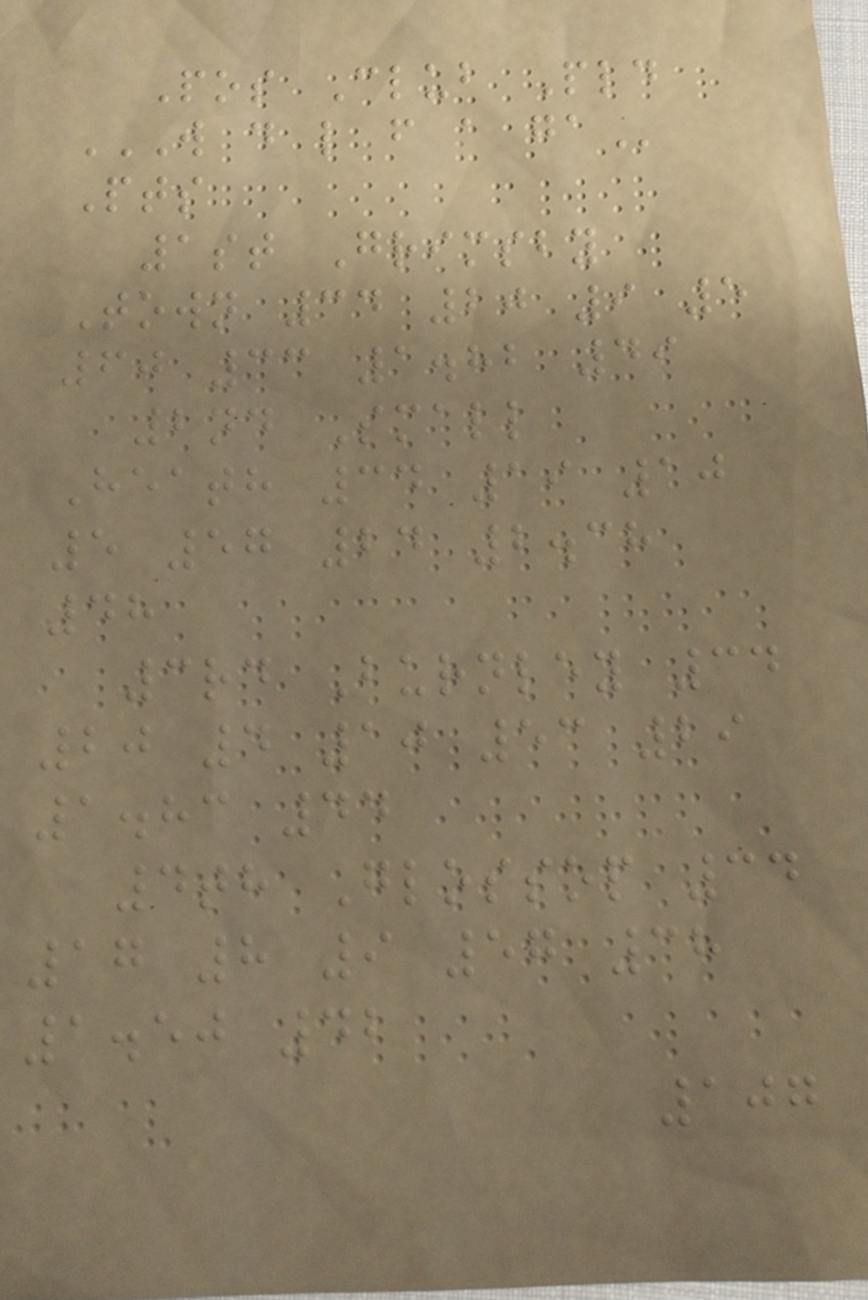Pos Club Pld
W D L F A GA
Pts
1st Grimsby
Town 34 20 9 5
60 33 1.82 49
2nd Small
Heath 34 19 10
5 57 24 2.38
48
3rd Burnley 34
20 4 10 53 29
1.83 44
4th Glossop 34
17 8 9 57 38
1.50 42
107
